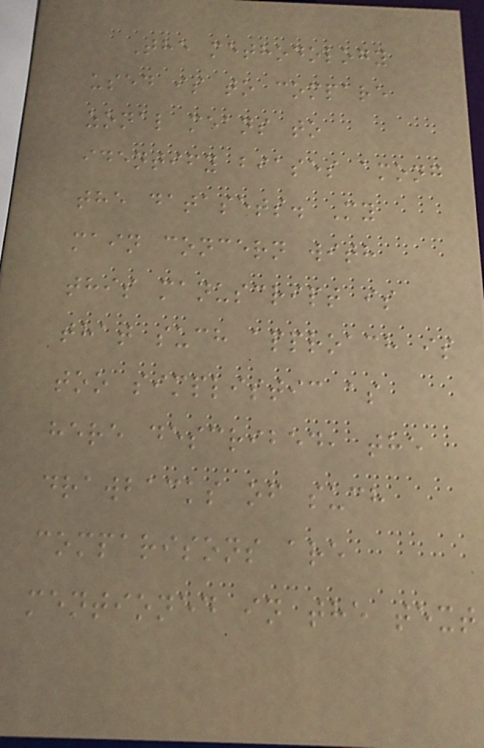The methodology
used is to compare
zonal means to
identify biases among
the datasets. My
main concern with
this manuscript is
that such approach is
too simplistic as
here described, the
drawbacks of such
comparisons are
mentioned in the text
